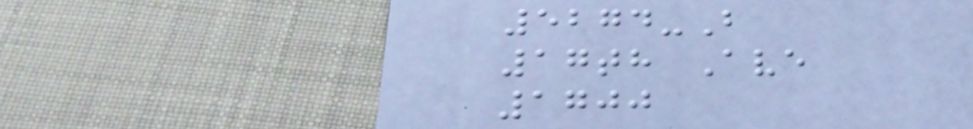5274-B
17th Ave
1700
